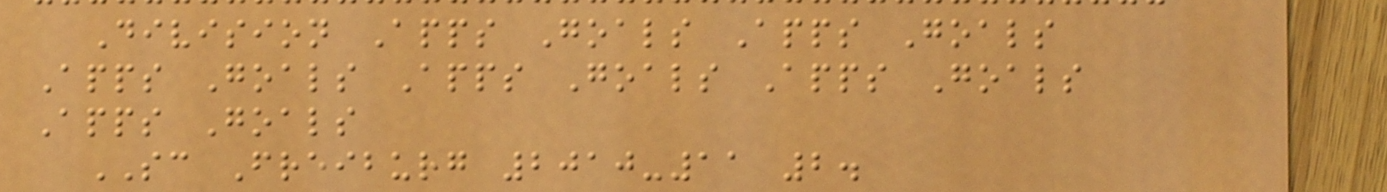Division Apps Goals Apps Goals
Apps Goals Apps Goals Apps Goals
Apps Goals
SC Freiburg 2010-11 2.
